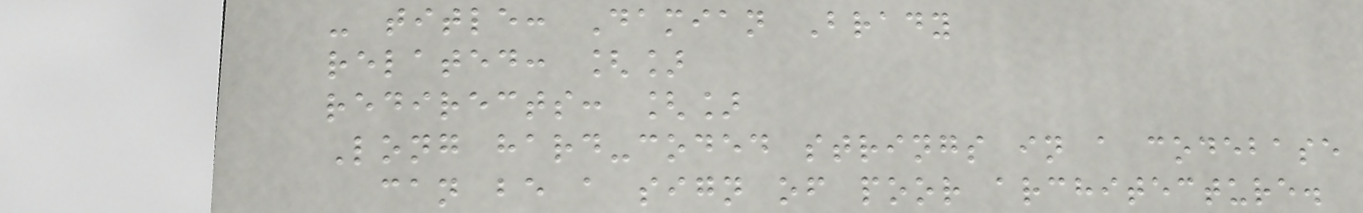- title: Damian Brady
related: []
redirects: []
Long hard-coded strings in a codebase
can be a sign of poor architecture.
